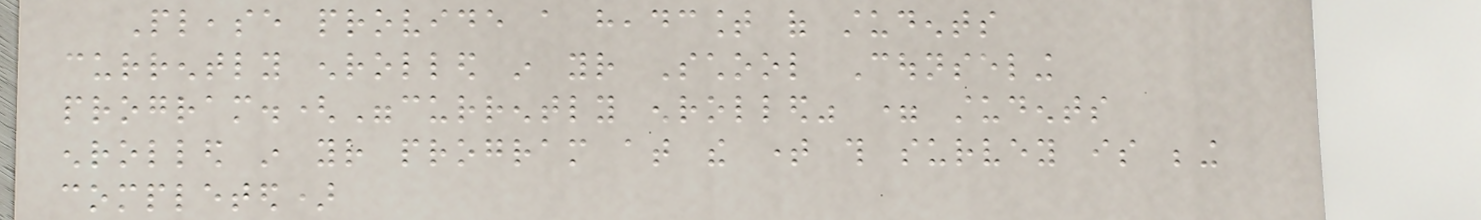Please provide a headcount of students
currently enrolled in your School Counseling
program.("currently enrolled" = students
enrolled in your program at the time this survey is being
completed)
